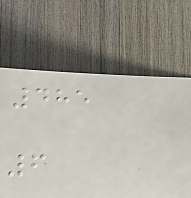485
6
